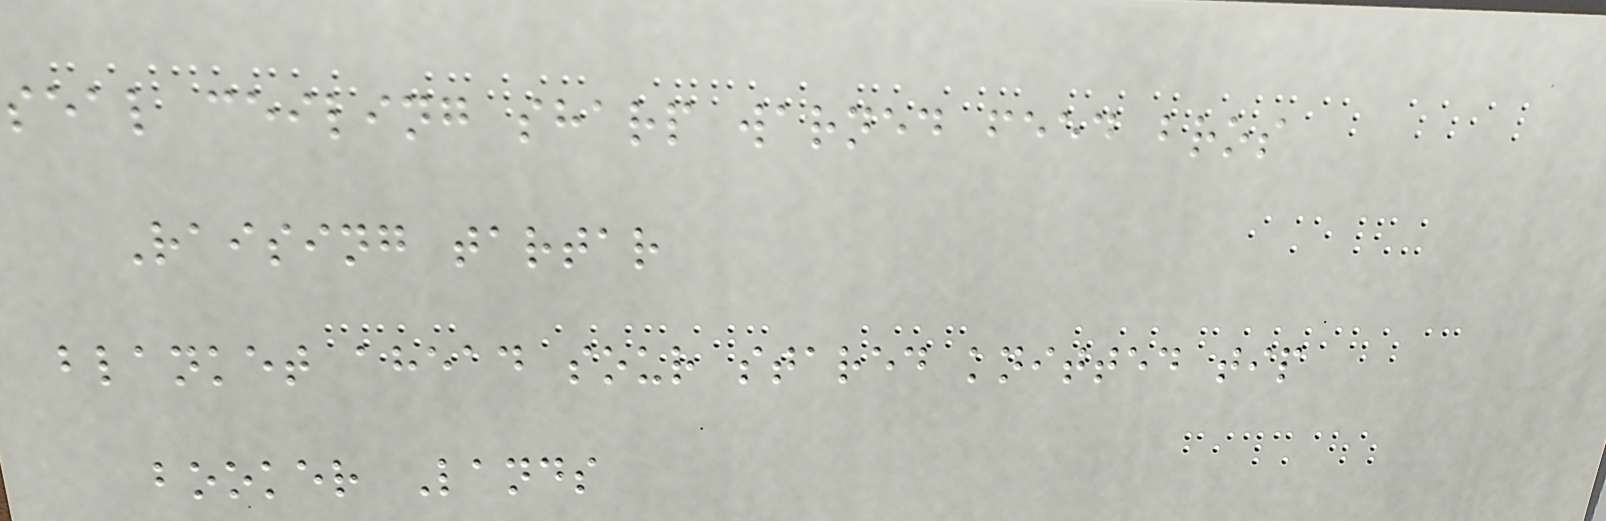seal ceiling sharp warned feed bros
Raising tartar
blanket ahead sour stared knitted tip
booker Lands
